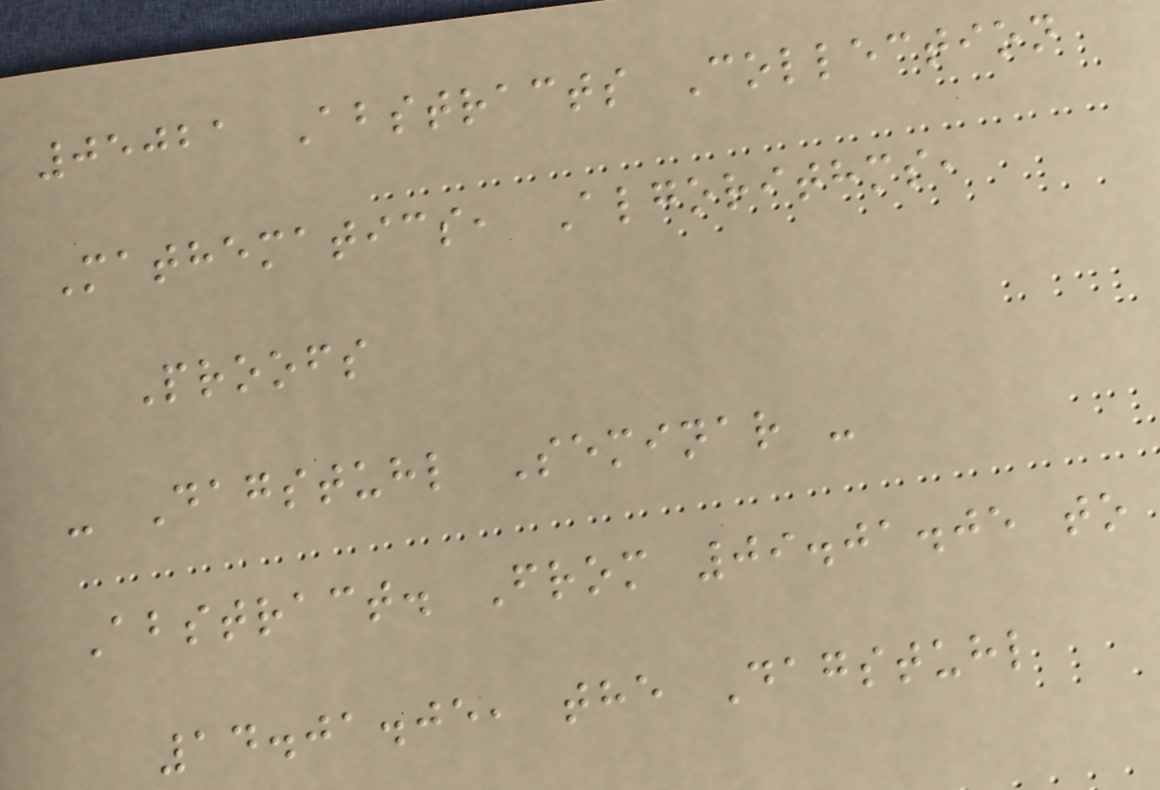05021 Abstracts Collection
Mathematics, Algorithms,
Proofs
- Dagstuhl Seminar -
Abstract. From 09.01.05 to
14.01.05, the Dagstuhl
